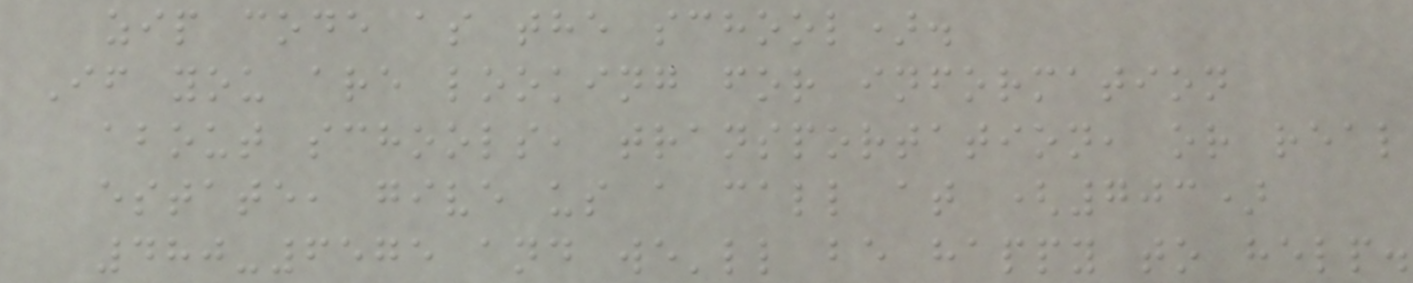zip code as the school).
If you are looking for information
about schools, transportation, or real
estate, give us a call at (703)
480-6575 and we'll be happy to help.
